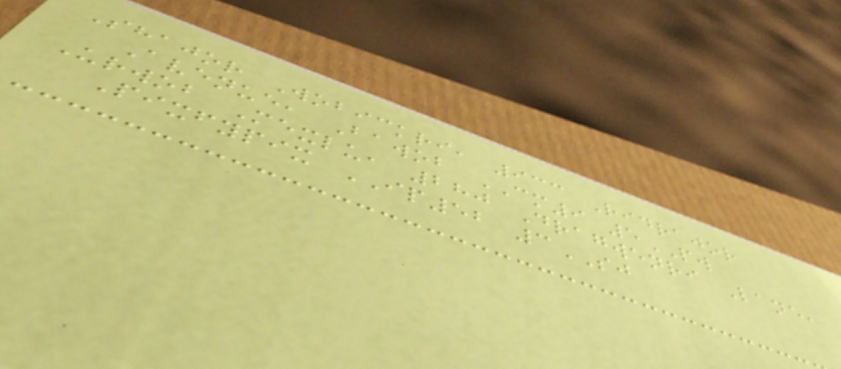Shajor Wobickri, 933 Ridrajor
Avenue, Bawob CM9 5PW
Urwob Mexlu, 280 Dragwenri Lane,
Pixfypix IP52 3SJ
